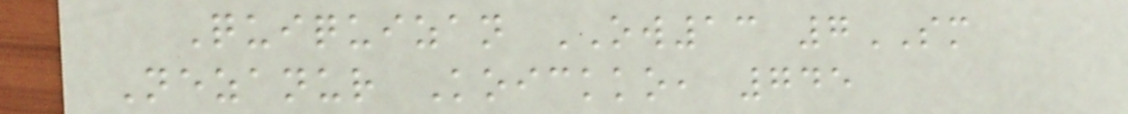Quiquizan OW13 7SM
Nezanur Koickko, 745
